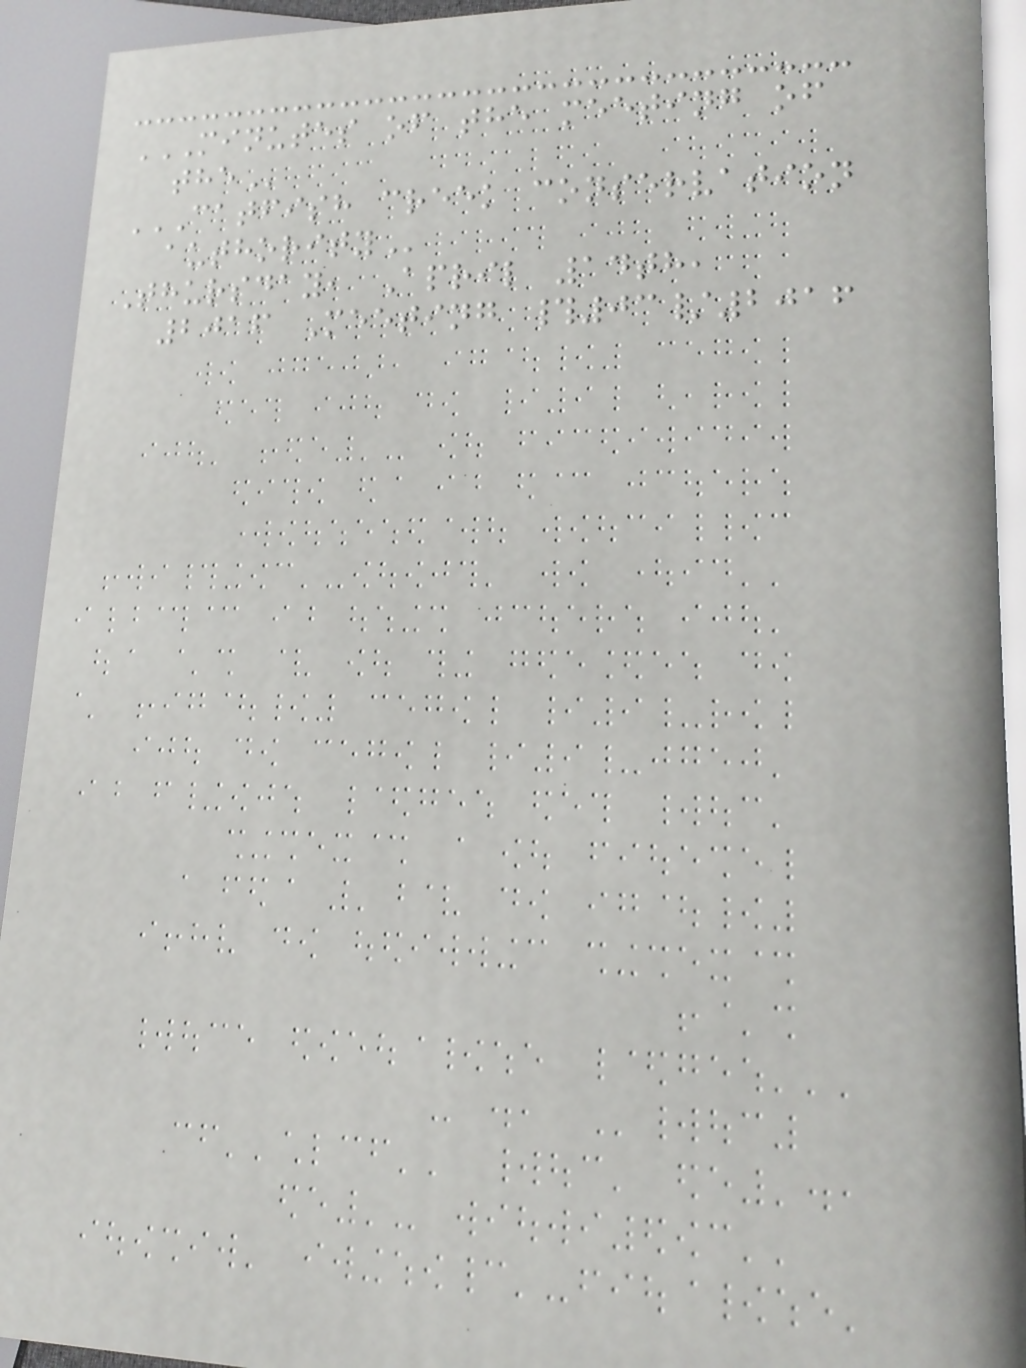MINUTES OF THE MEETING OF
THE
CATFISH CREEK CONSERVATION
AUTHORITY
Thursday, April 14th,
2016 Meeting #03/2016
